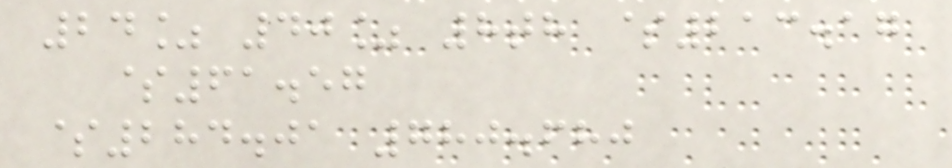24% 40% 8th $213.17
$61.57
$284.01 780.680
